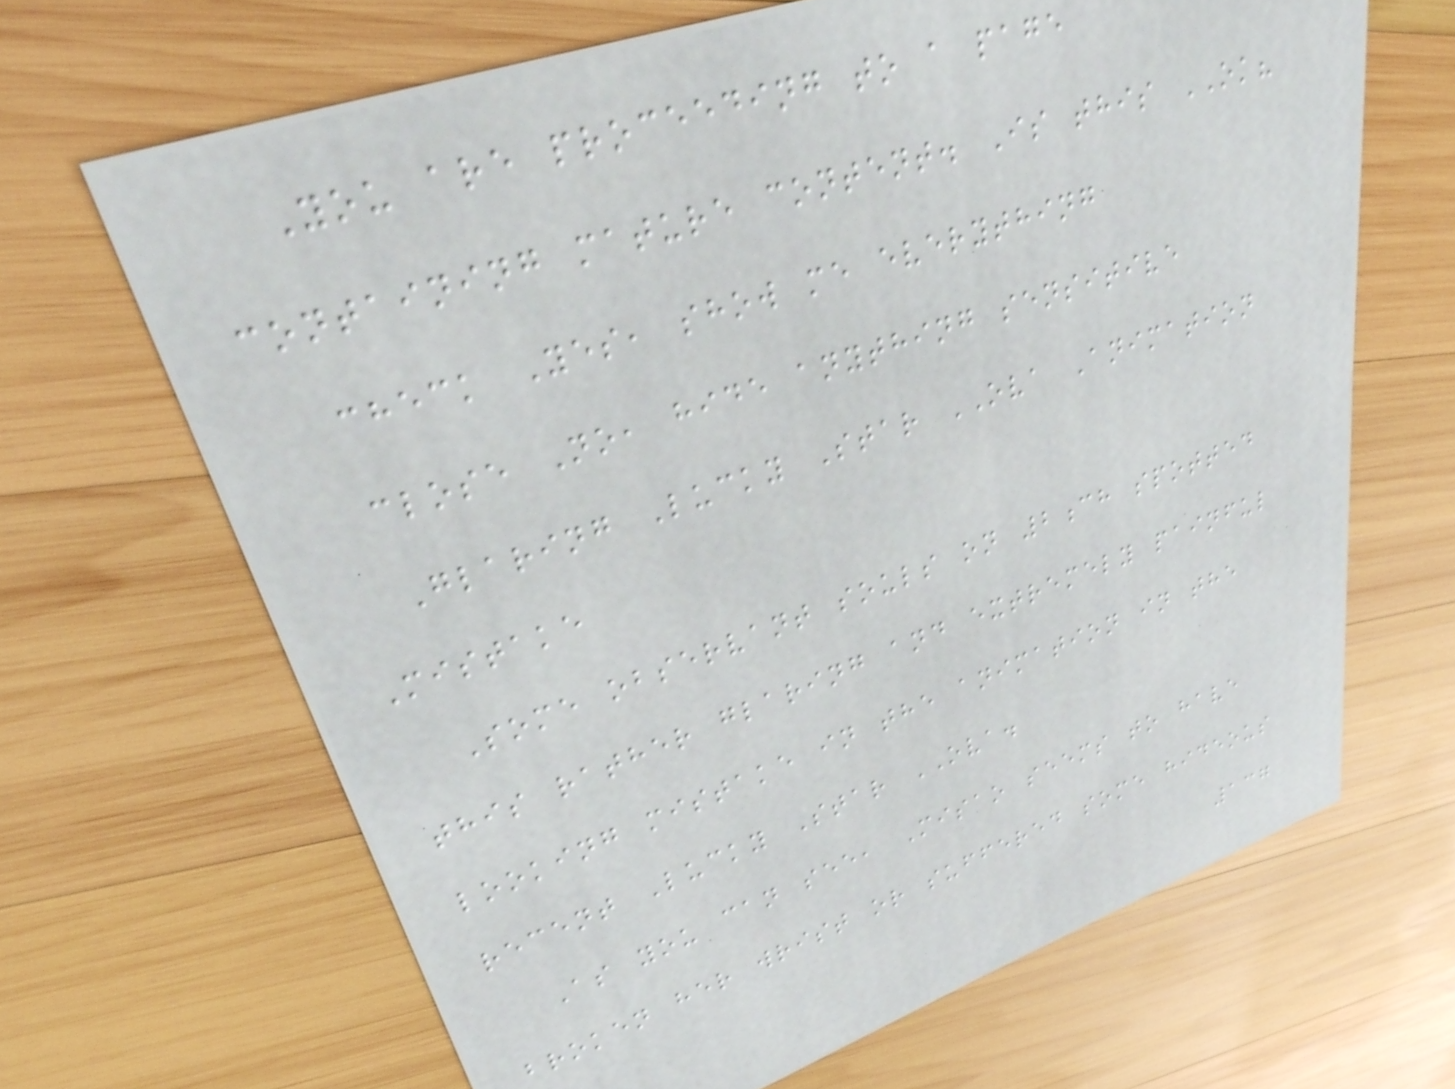You are proceeding to a page
containing mature content. Is this OK?
check Yes, show me everything
close No, hide anything sensitive
Glaring Lucky Star OVA Animation
Mistake
Some observant souls on 2ch spotted
this rather glaring and extremely painful
looking mistake in the animation in the
recent Lucky Star OVA.
As you can see, Misao seems to have
broken her wrist or suffered some hideous
137
